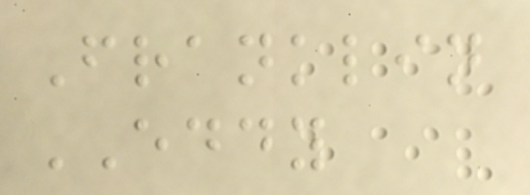Franklin
EDDY
